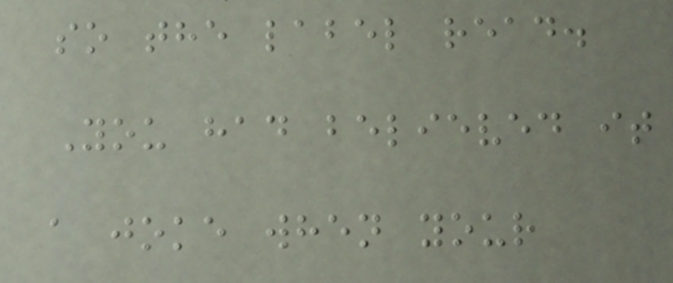so the label read.
You had believed it
a joke when your
